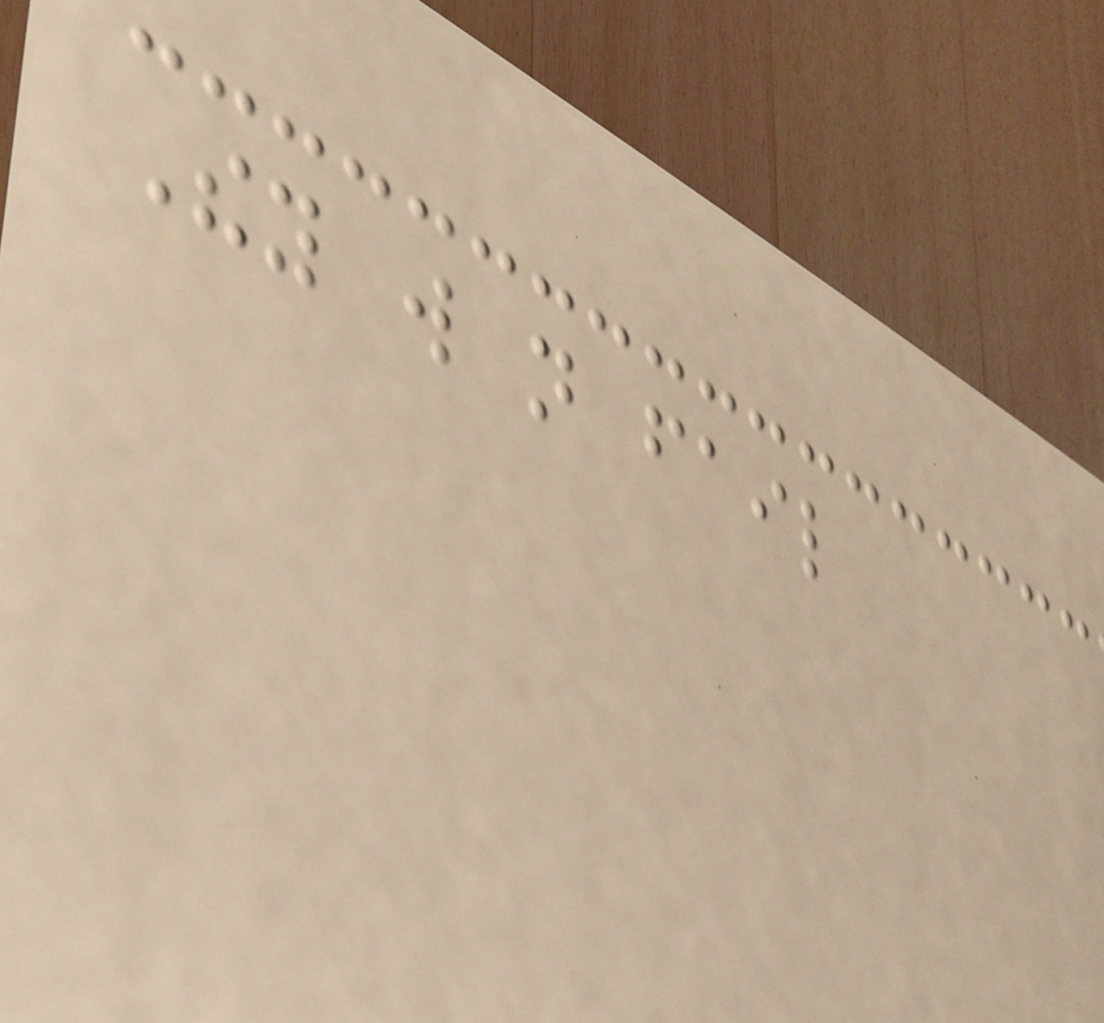They will not fail
